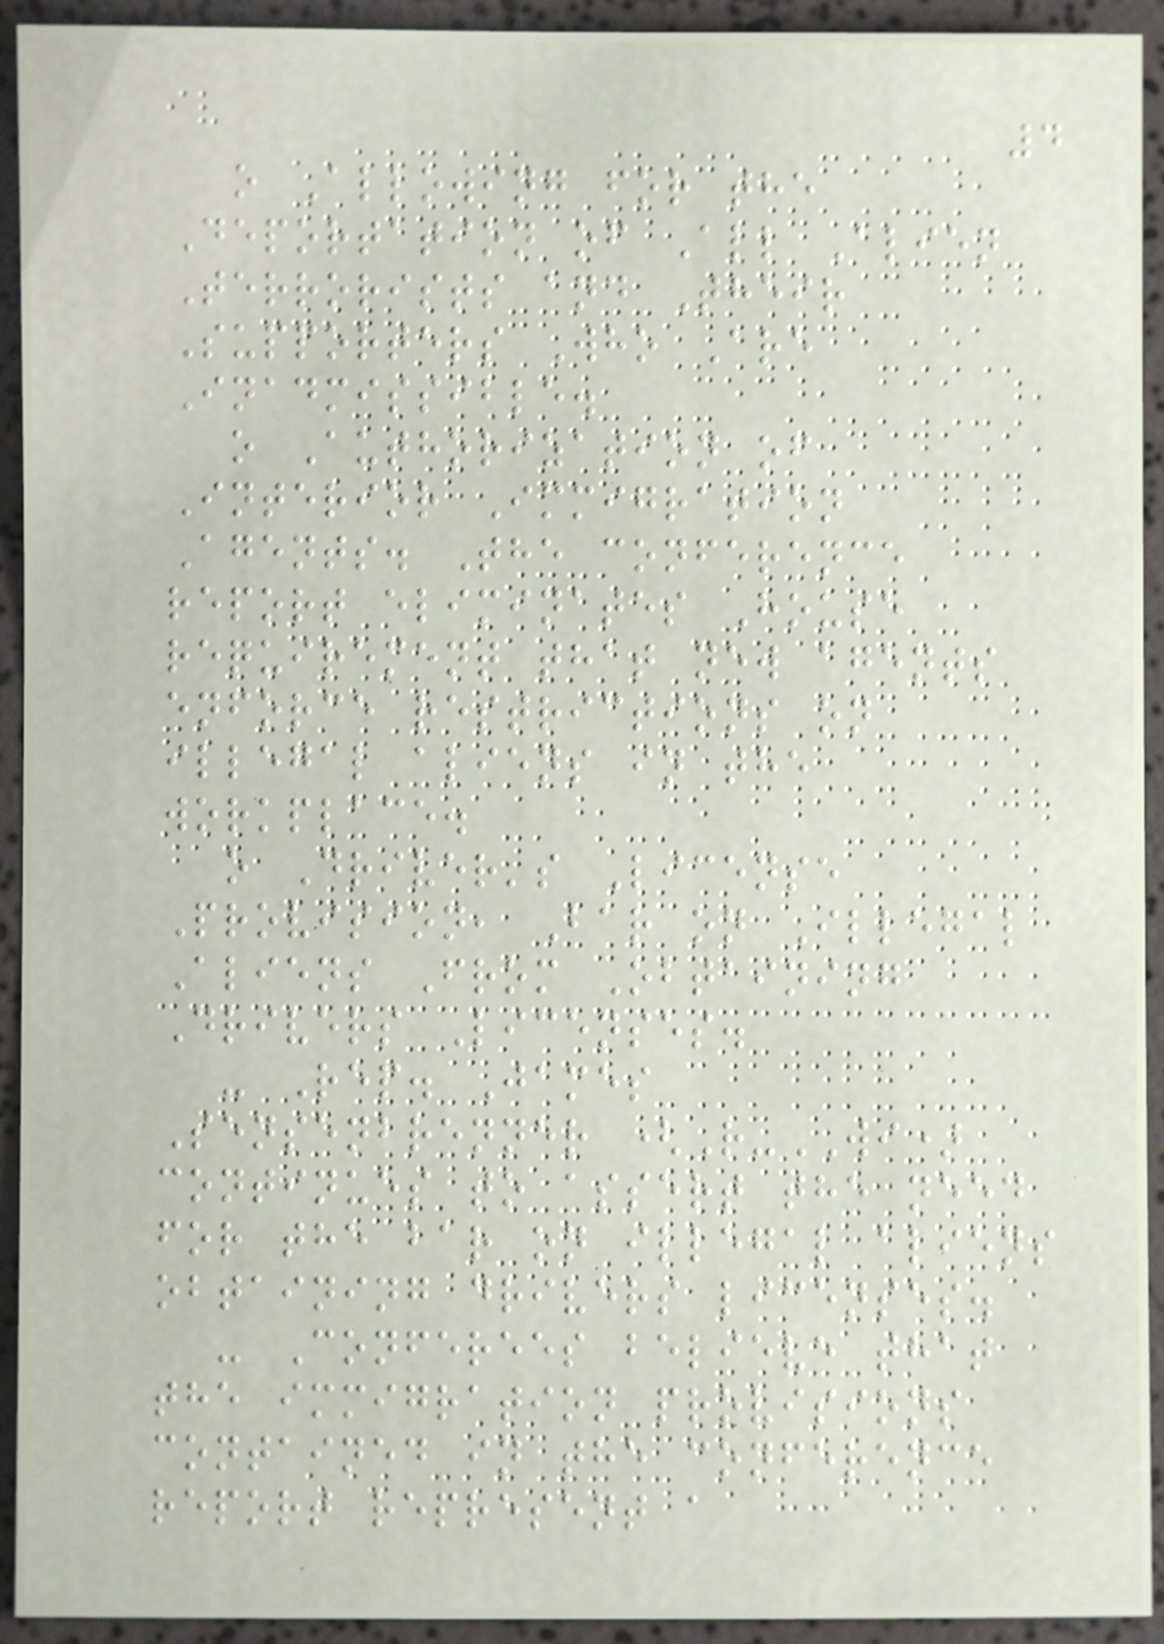4
o Allowing for the
Deportation of All Alien
Terrorists and Their
Supporters Who Are
Inadmissible.
o Authorization of
Interior Immigration
Agents. The conference
report eliminates House
requirement that new agents
enforce restrictions on
illegal aliens in the
workplace.
o Driver's License
Provision, Bar on Illegal
Aliens From Obtaining
Drivers Licenses.
- Rep. James
Sensenbrenner (R-WI)
continues to assert the need
for the bar on illegal aliens
obtaining drivers licenses.
- Conferees believe that
the immigration provisions
contained in the conference
report represent a
